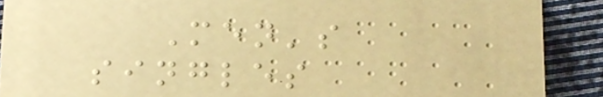Men's
singles
